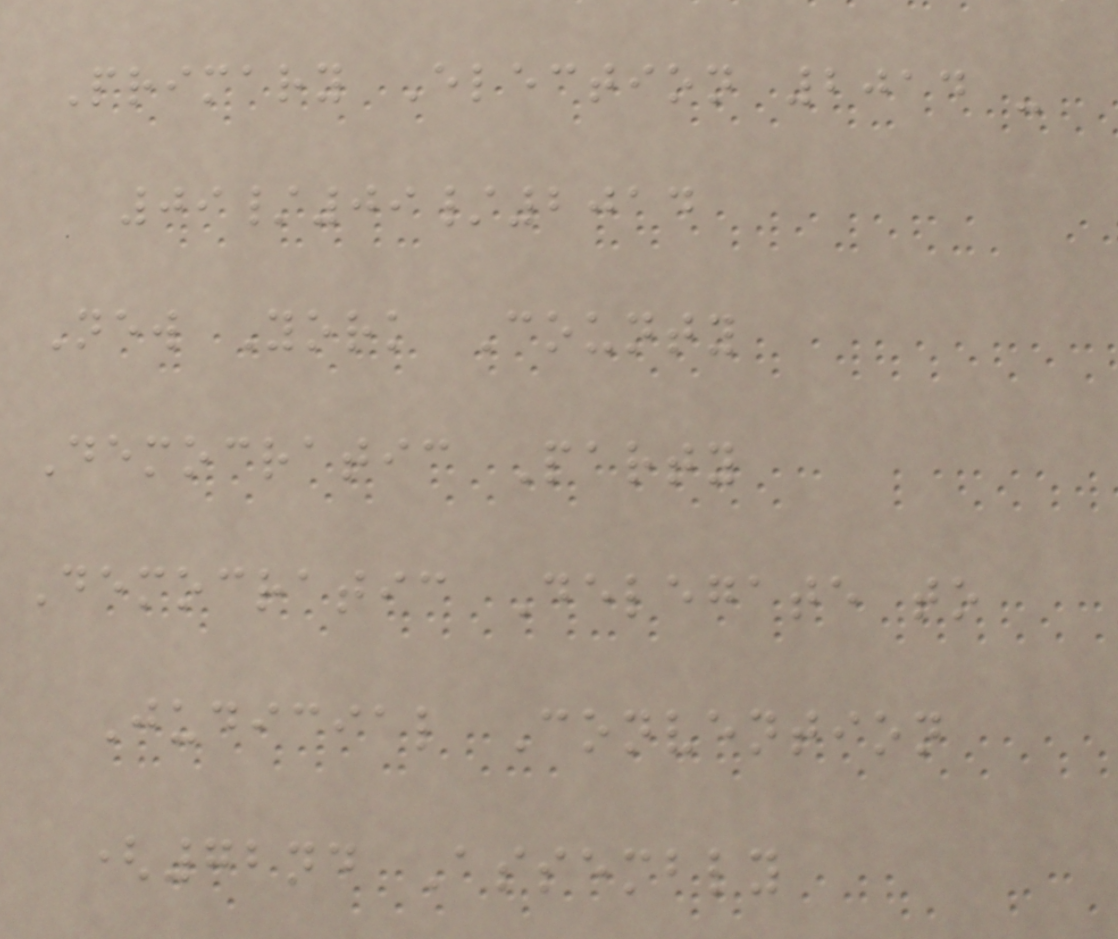Primary Election 2014 -
09/09/2014
New York County
Democratic Party
Democratic Delegate to
Judicial Convention
(72nd Assembly
